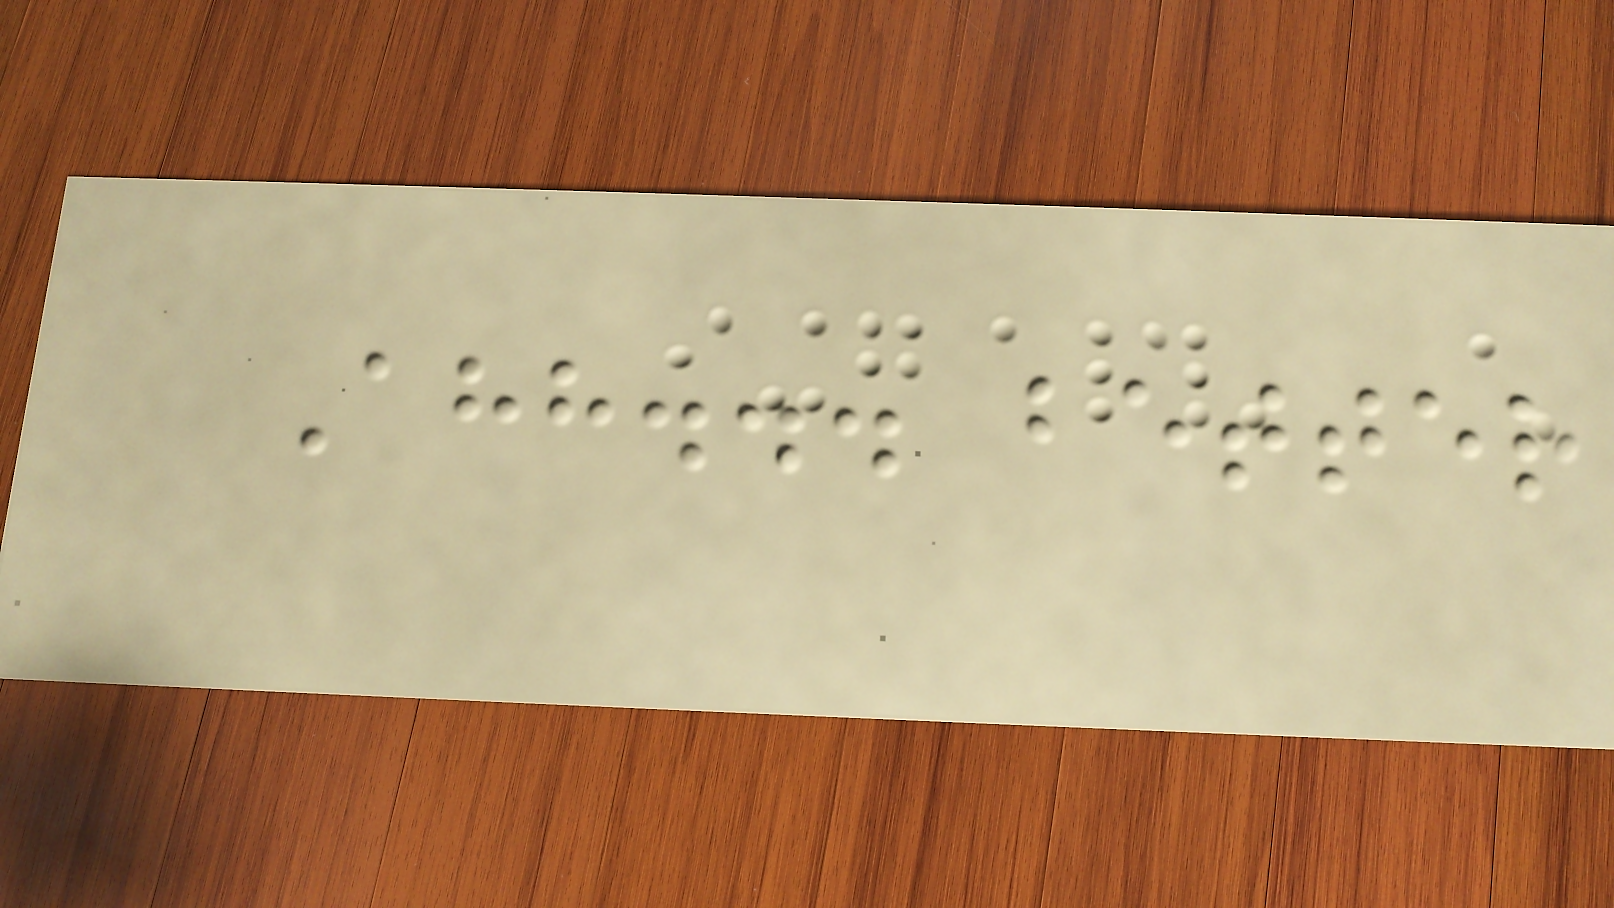Ahh... better
